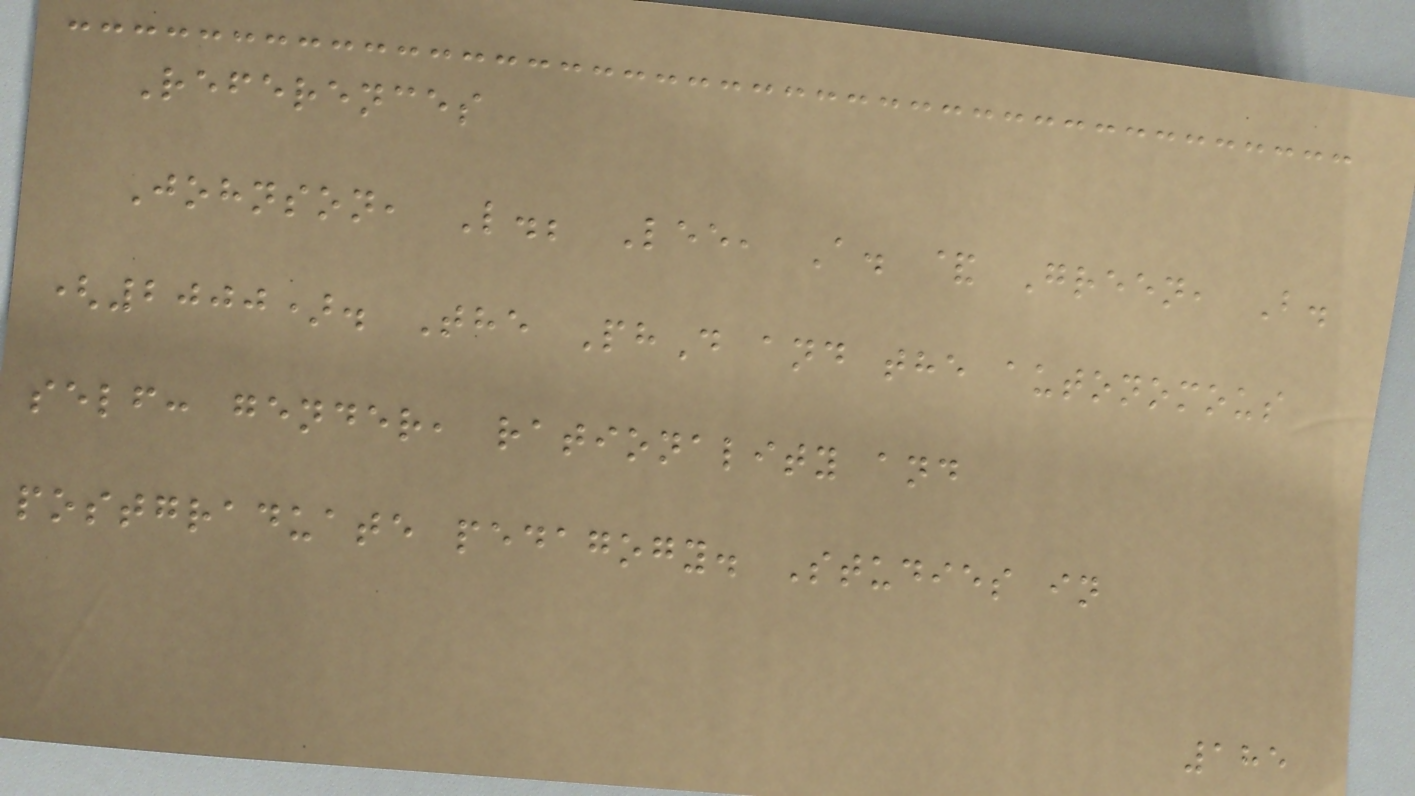References
Johnson, L.; Lee, A. & Green, B.
(2000). The PhD and the autonomous
self: gender, rationality and
postgraduate pedagogy. Studies in
185
